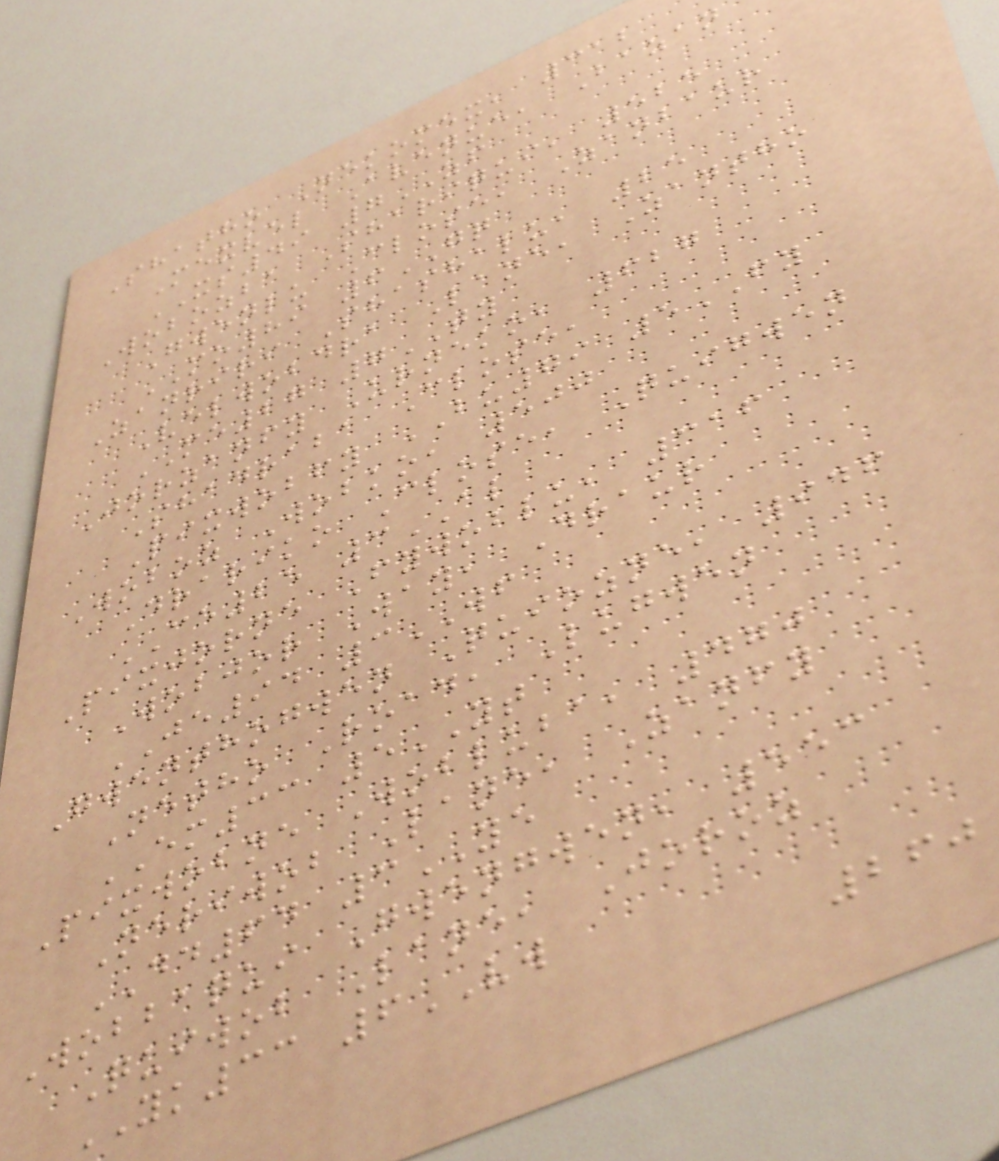Shatho Nekomex, 312
Mexvel Avenue, Bazan
XS49 7ZF
Wobozba Shariqui, 525
Gwenlu Close, Zanbaur
MO89 6GQ
Zanriri Shashalu, 25
Velwobdra Lane, Zantho
ME27 7TY
Jorzanfy Urneko, 627
Shadraba Close,
Pixwobfy BU79 5FY
Woboz Wobko, 500
Drariko Close, Quigwen
CE25 3AL
Pixjorne Fywoblu, 316
Wobjor Way, Draur
JE94 3WF
Gwenthogwen Quiozne, 946
Netho Road, Lugwen
EM33 5YT
Pixwobne Wobluba, 470
Neriwob Lane, Zanfy
DD64 3YE
Wobbaqui Gwengwen, 553
Quiwob Lane, Joroz
YK33 6VW
260
